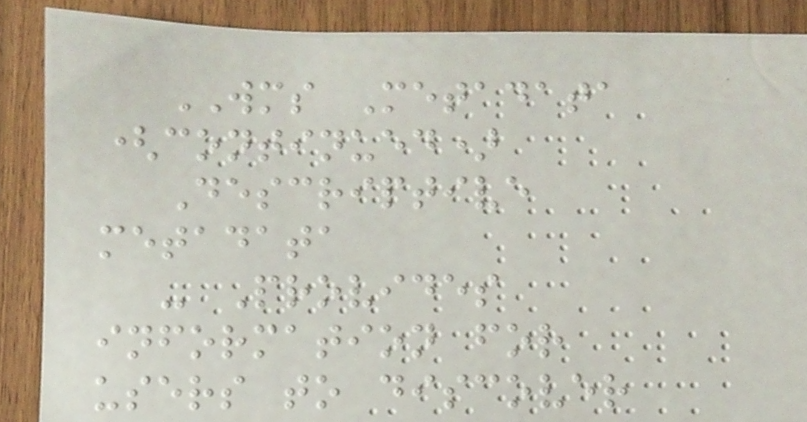WMS Metadata
(continued)
Descriptive
metadata
- Provides
information for
users to discover
